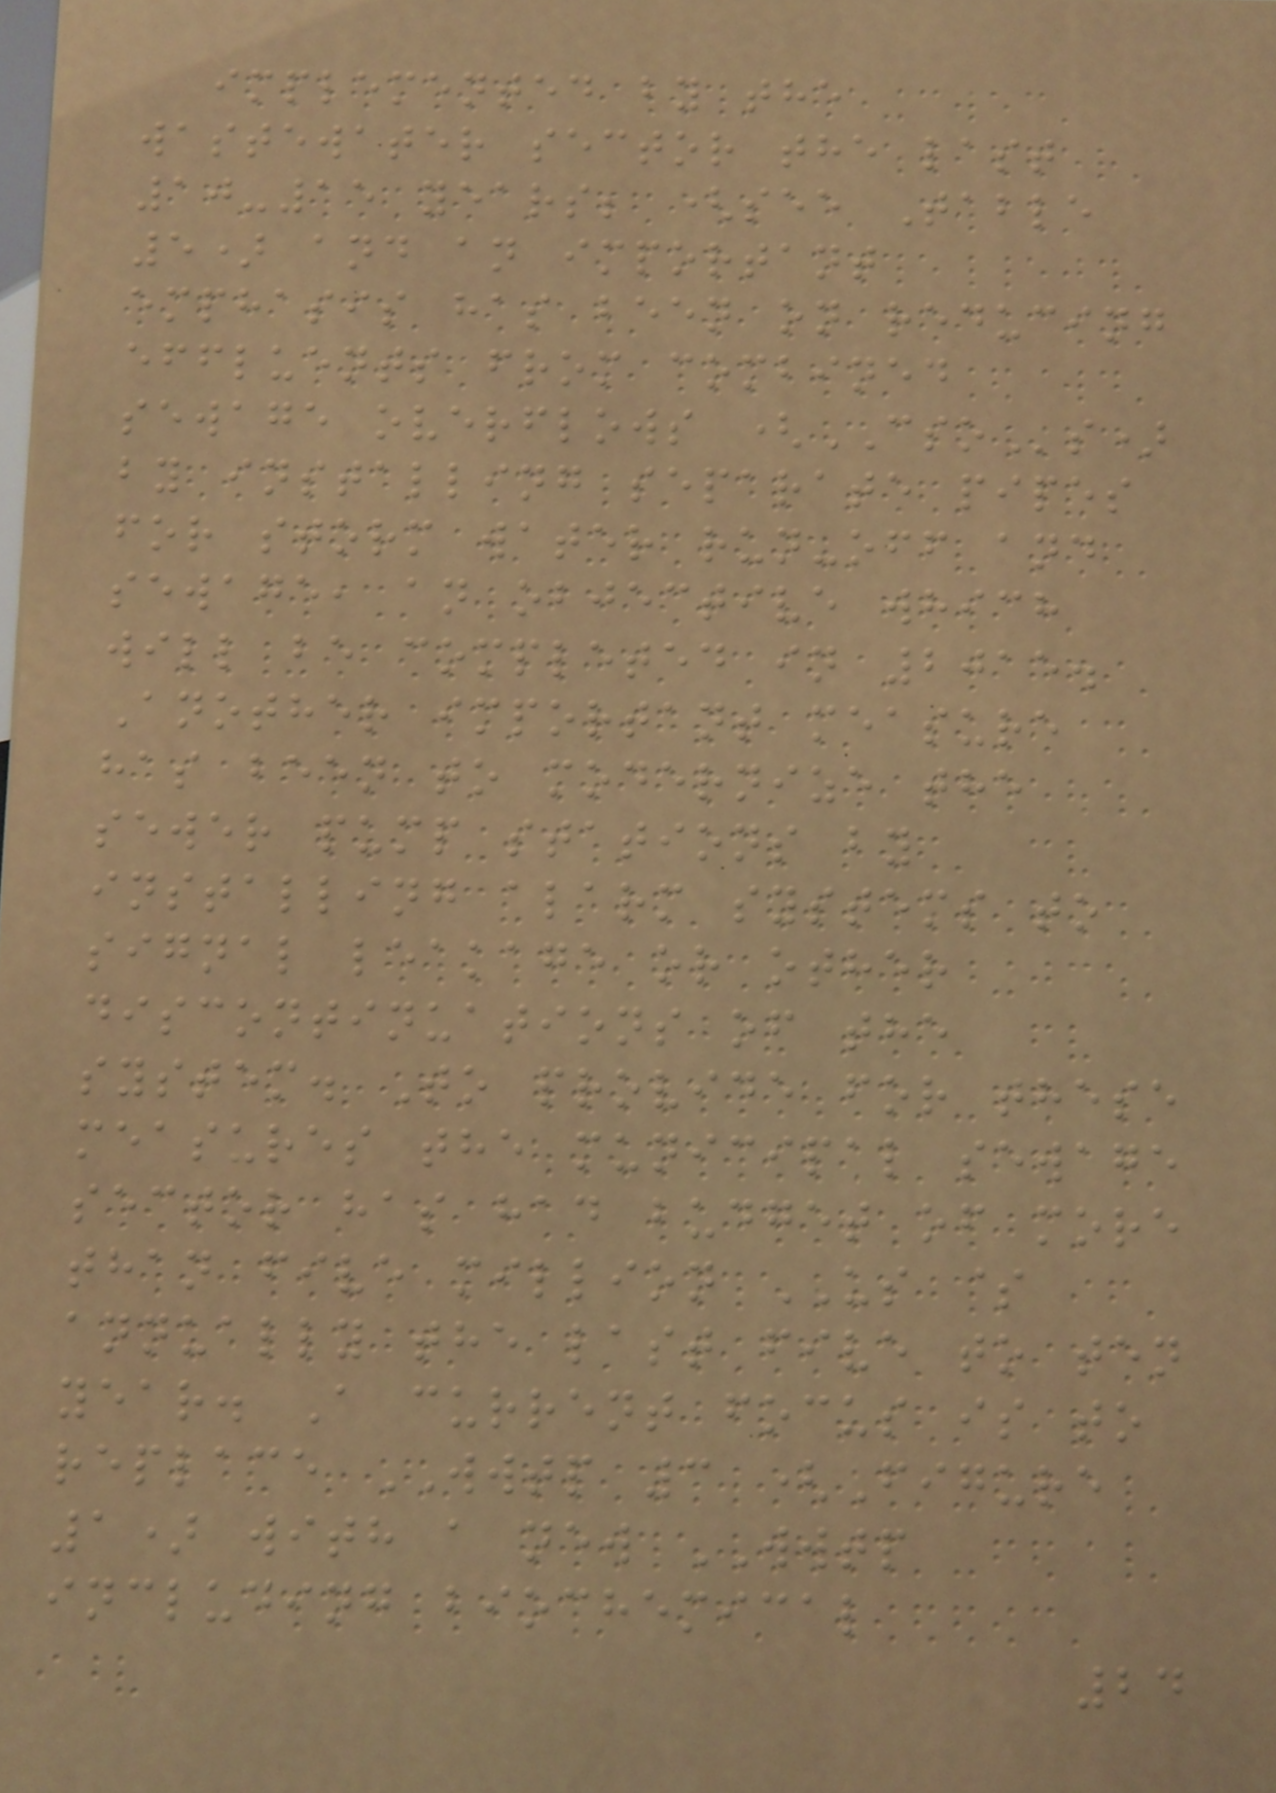implemented by the
wastewater sector the last
10-15 years; (see Table
5) and an important
emphasis has been on reducing
effluents from combined
sewage overflows (CSOs)
by installing separate pipes
for storm water run-off and
sewage, an objective which
will be completed in 2015.
Another important measure
has been to modernize the
sewer pump stations by
installing alarm systems to
signal leakage or other
discontinuations of the
system. To provide for these
measures the municipal sewage
sector has had budget of more
than five million US $
annually the last five to ten
year. A current focus is to
replace WWTP 3 (Figure
1) with a new WWTP
including biochemical
24
